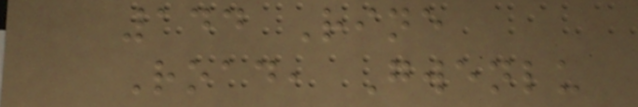144 Rine
Road, Gwenlu
